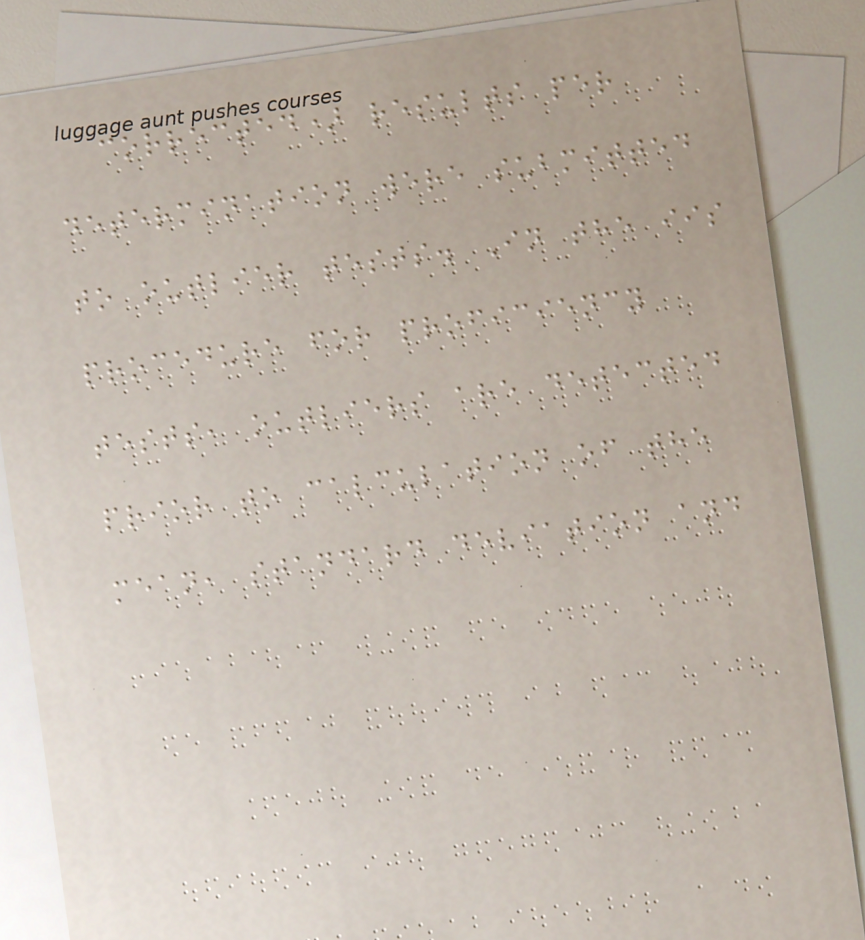corrected) results per
determination were submitted
to outlier tests. In the iis
procedure for proficiency
tests, outliers are detected
prior to calculation of the
mean, standard deviation and
